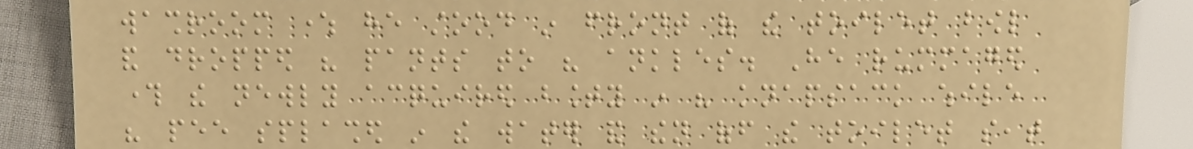washroom where he stood in front of the toilet bowl
and dropped his pants to his ankles. He rummaged
through the newly acquired bounty in his knapsack while
his pee splashed in the water and then off the toilet seat
